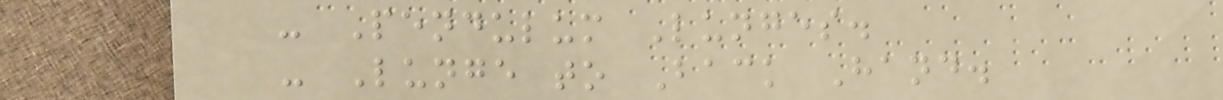- Pendulum Lunges.
- Lunge to Back Hand.
